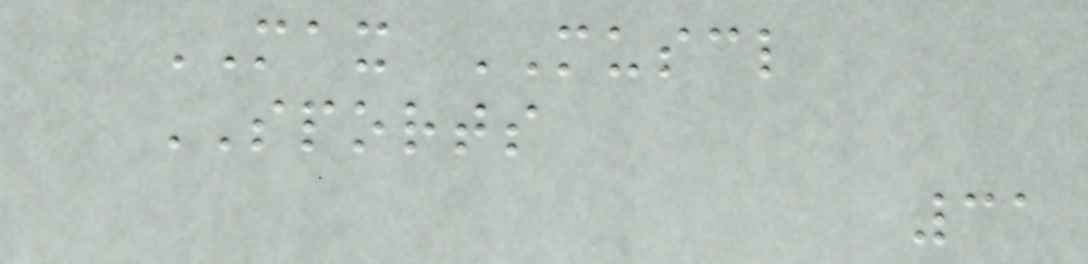MAX MUSCL
SPORTS
31
